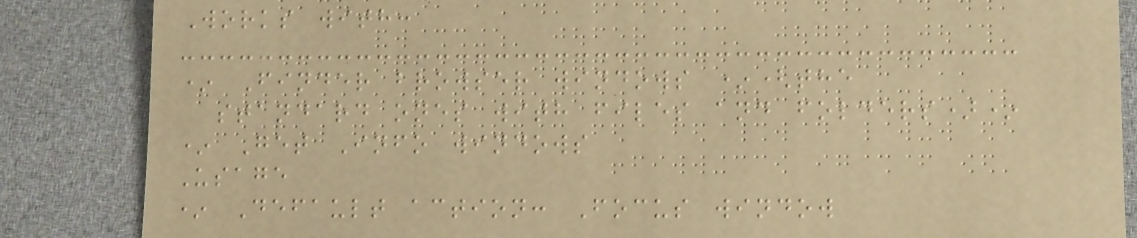Works with:
* Finder browser windows *(the
standard ones with files and folders)*
* Get Info windows
Usage
* Default action: Focus window
